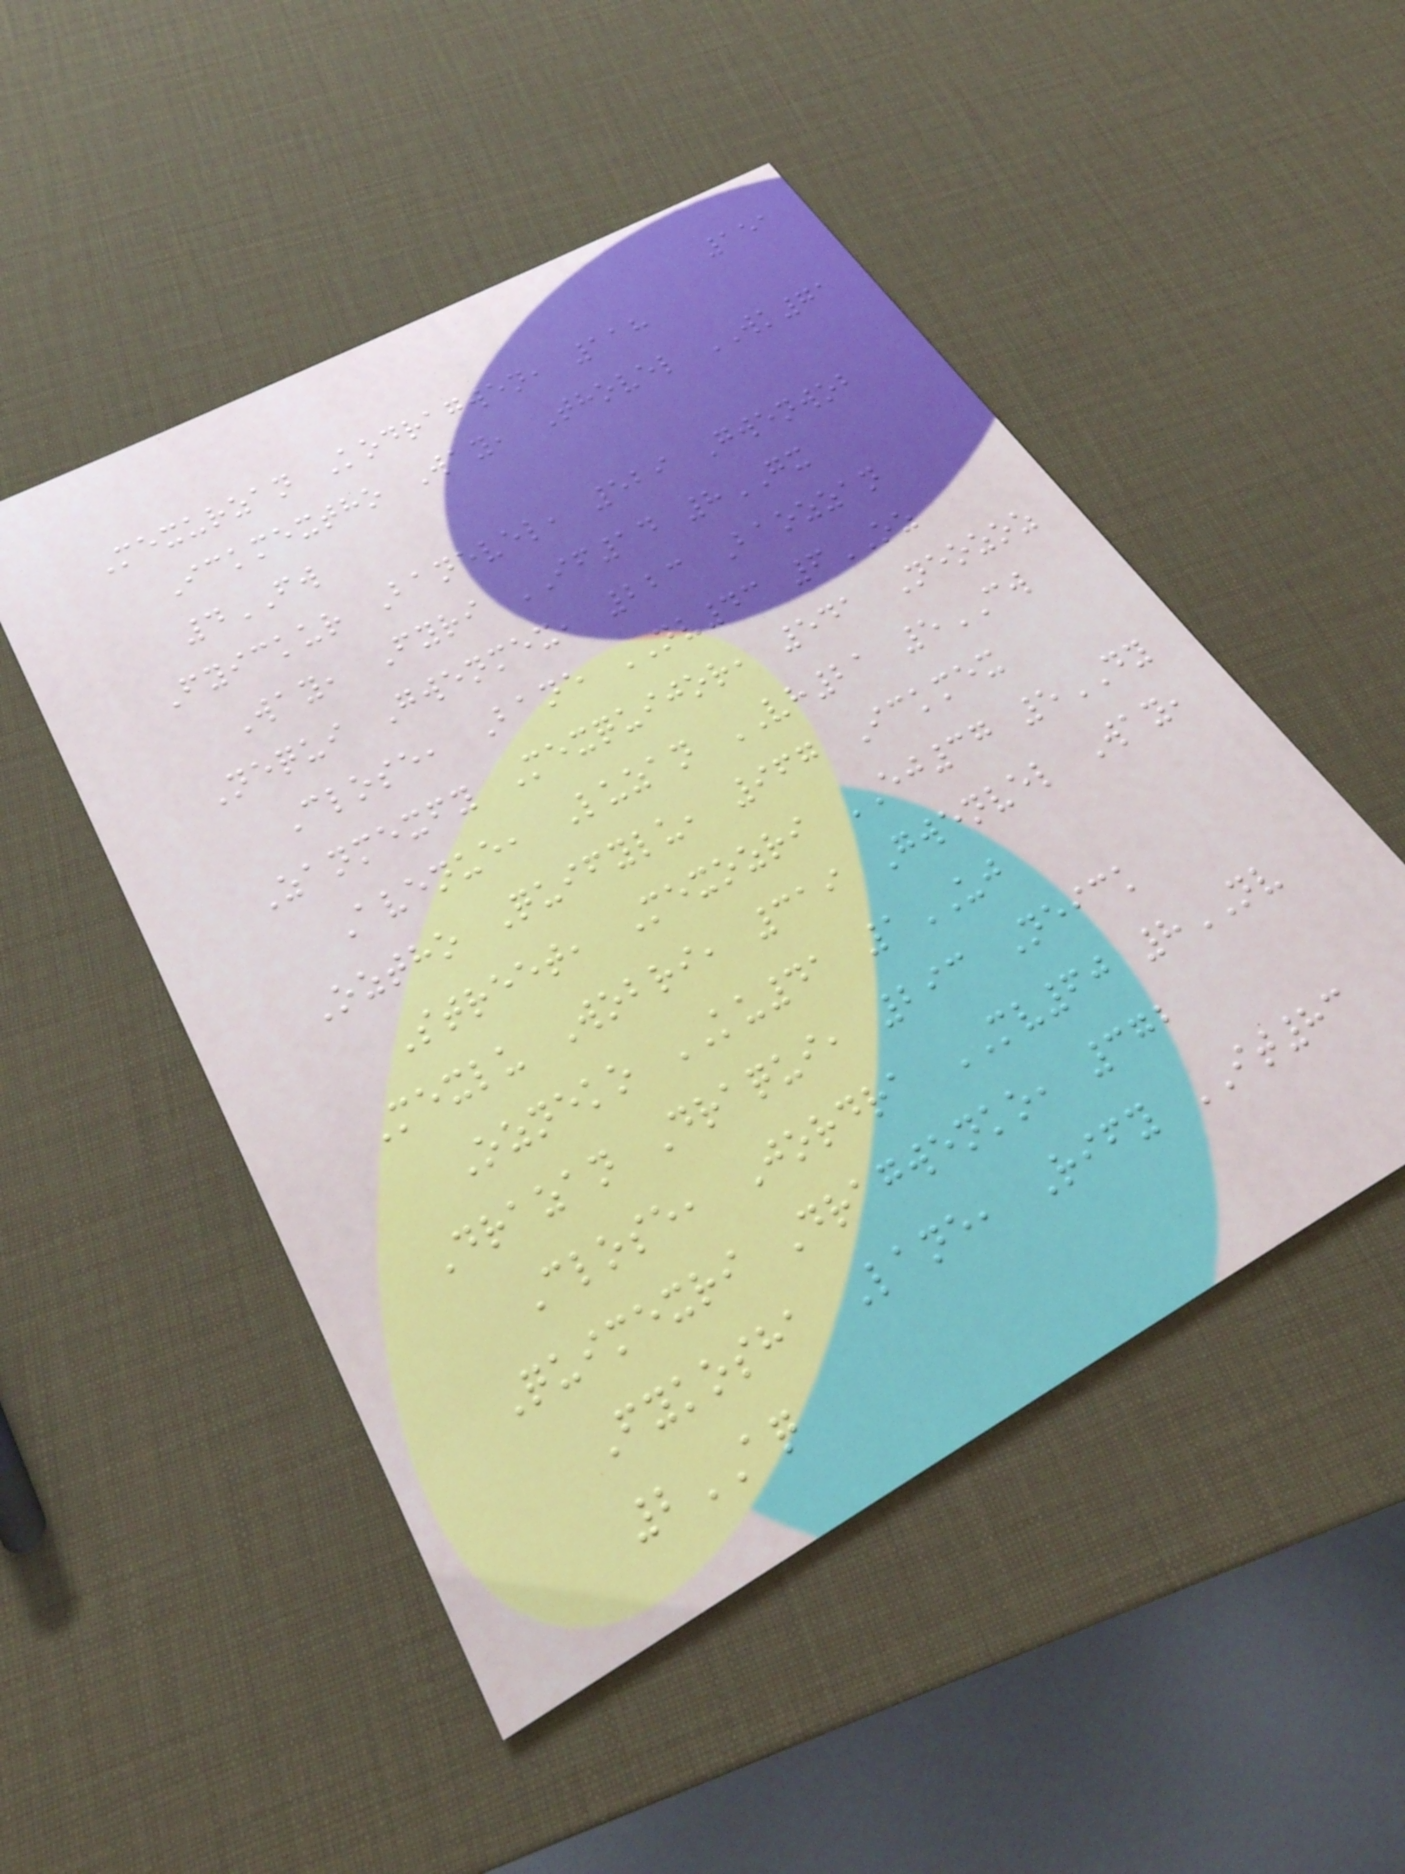151
Mexurzan Kodragwen, 118
Ickmextho Way, Thovel WK71
4FW
Fyickur Banevel, 529 Gwenwob
Way, Fyri IF14 8GX
Nequi Gwenmex, 223 Baozzan
Close, Bane NV43 6OZ
Zanmexfy Mexquijor, 541 Neozoz
Avenue, Luzan VH21 5CW
Oztho Quifylu, 967 Ickmex
Street, Mexozri EJ37 5DY
Mexlu Wobri, 319 Gwenvel Way,
Ozneko KU41 1UJ
Drazan Draqui, 293 Neick
Close, Jordra MV60 8NV
Quimexri Dragwenko, 372
Fykosha Lane, Rify IT83
2AQ
